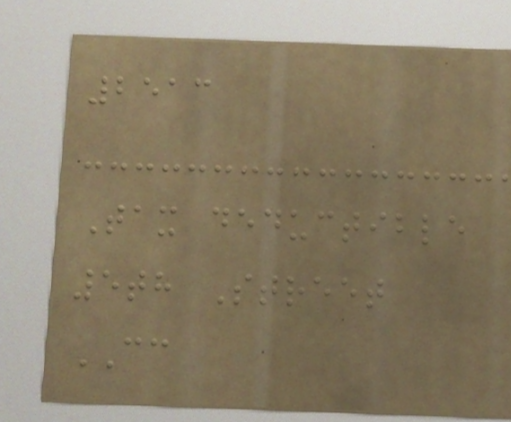2513
Tax deductible
5th Street
CC
